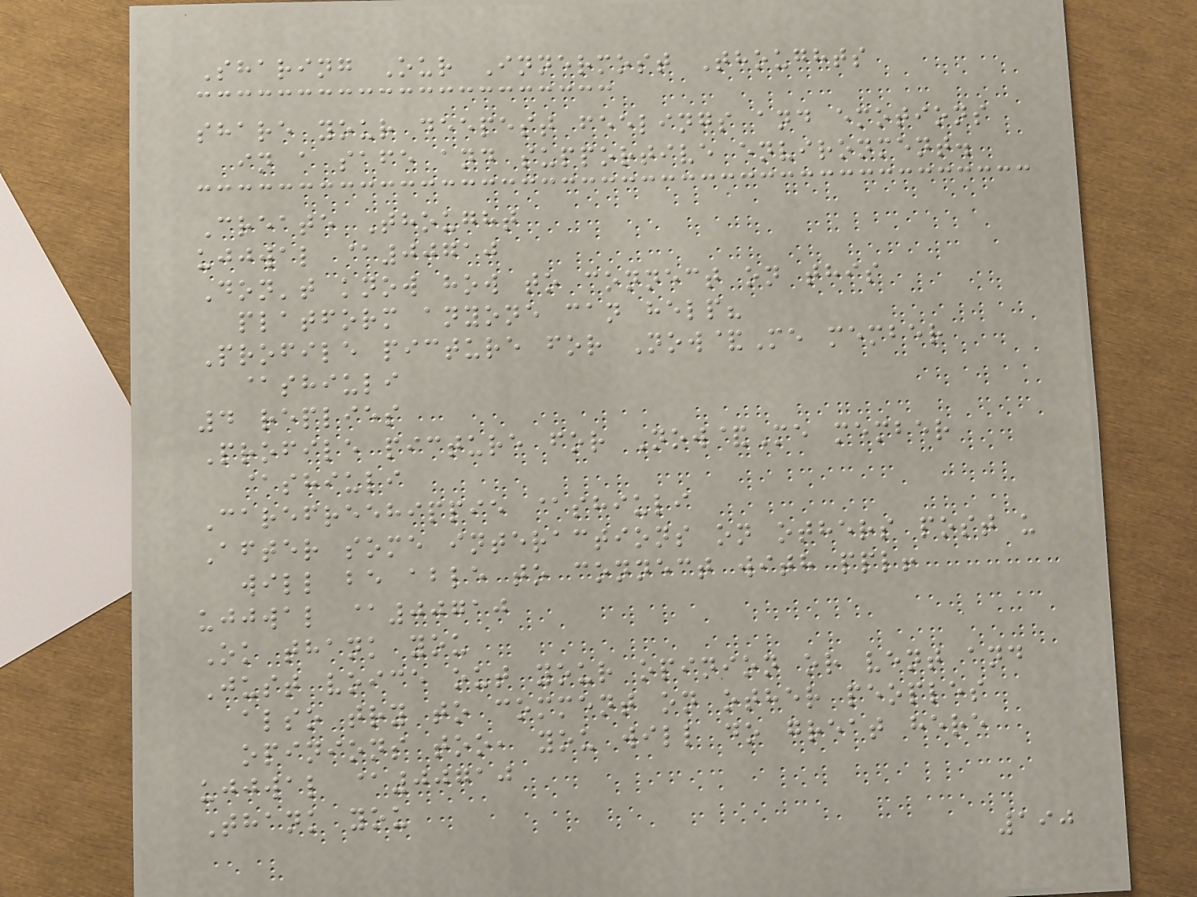Sharing Our Innermost Thoughts
share your deepest feelings and emotions
in a safe and supportive environment.
Create Thought
ujjwal @00710
Don't know how to connect on this
platform anyone can help?
Profile picture for Now&Me member
@shiuli
4 replies
Profile picture for Now&Me member
@shiuli
Carefreehippie @shiuli
After some interactions on others post u
will be able to connect with ppl!
ujjwal @00710
Ok thank you
Just voice out your opinion or vent and
also try to comment on other peoples
opinions too, you will do great here
ujjwal @00710
Thank you
190
